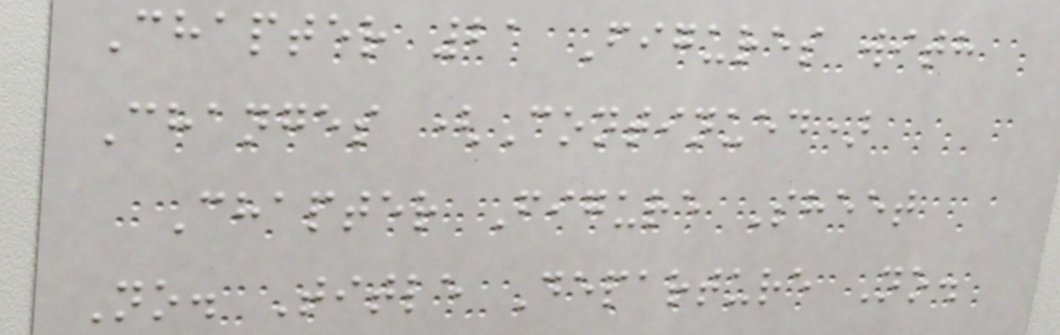Chapter 21 Figures with
Changes (Continued)
Chapter Figure Sheet
No. Title Departure No.
